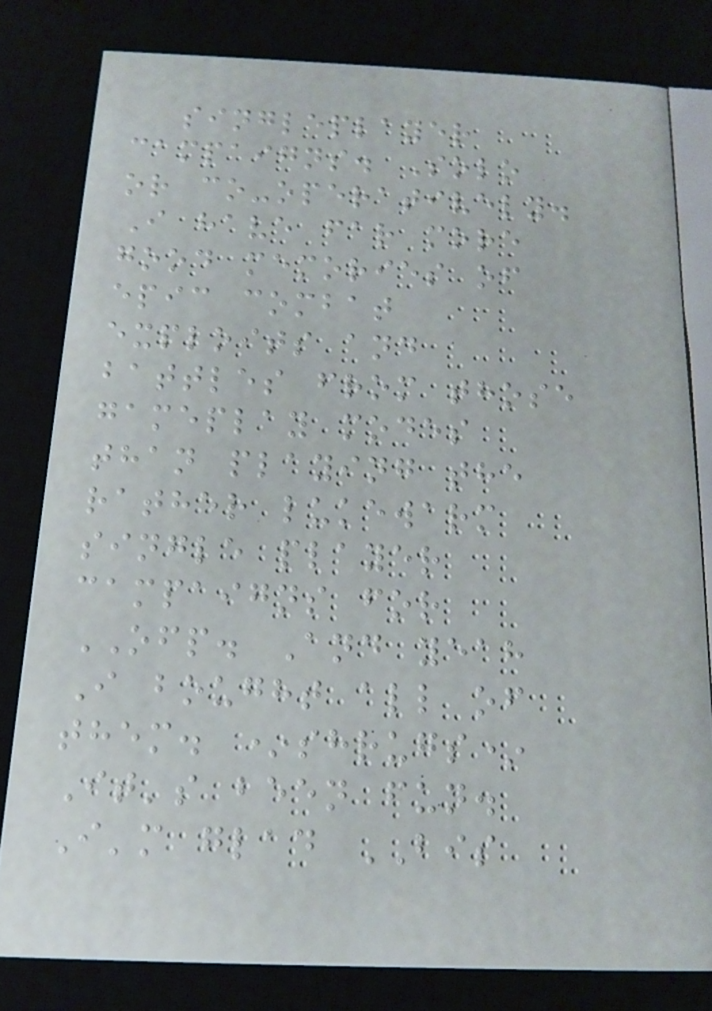singleplayer
campaigns. Solo
or co-operatively.
I have far more
good memories of
epic combat
exploits and
battles from those
gameplay modes
than playing the
rather lukewarm
single player
campaigns for
OFP. And yeah
I bought all of
them. *shrugs*
It's been fun.
I'm glad BIS
